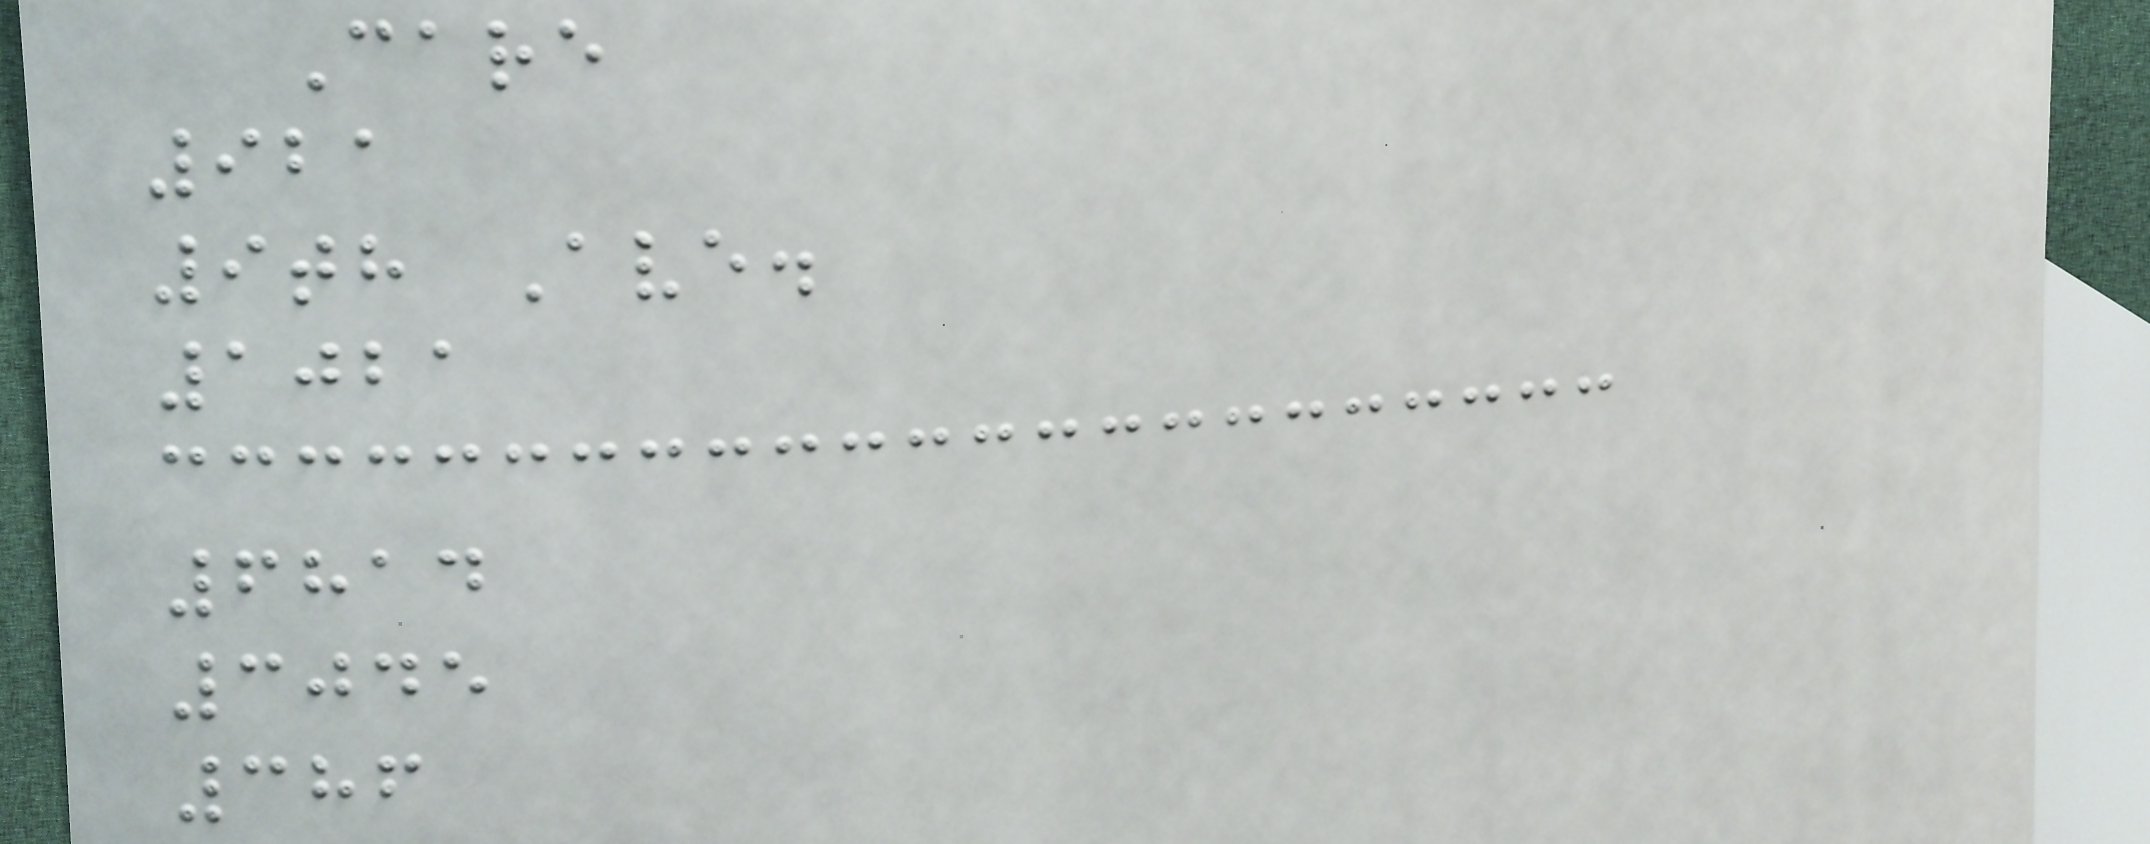Care
921
9th Ave.
1021
6814
3045
386
